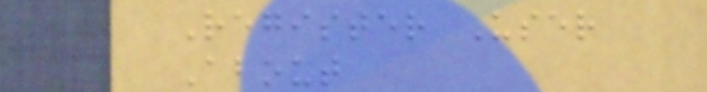Register User
About
